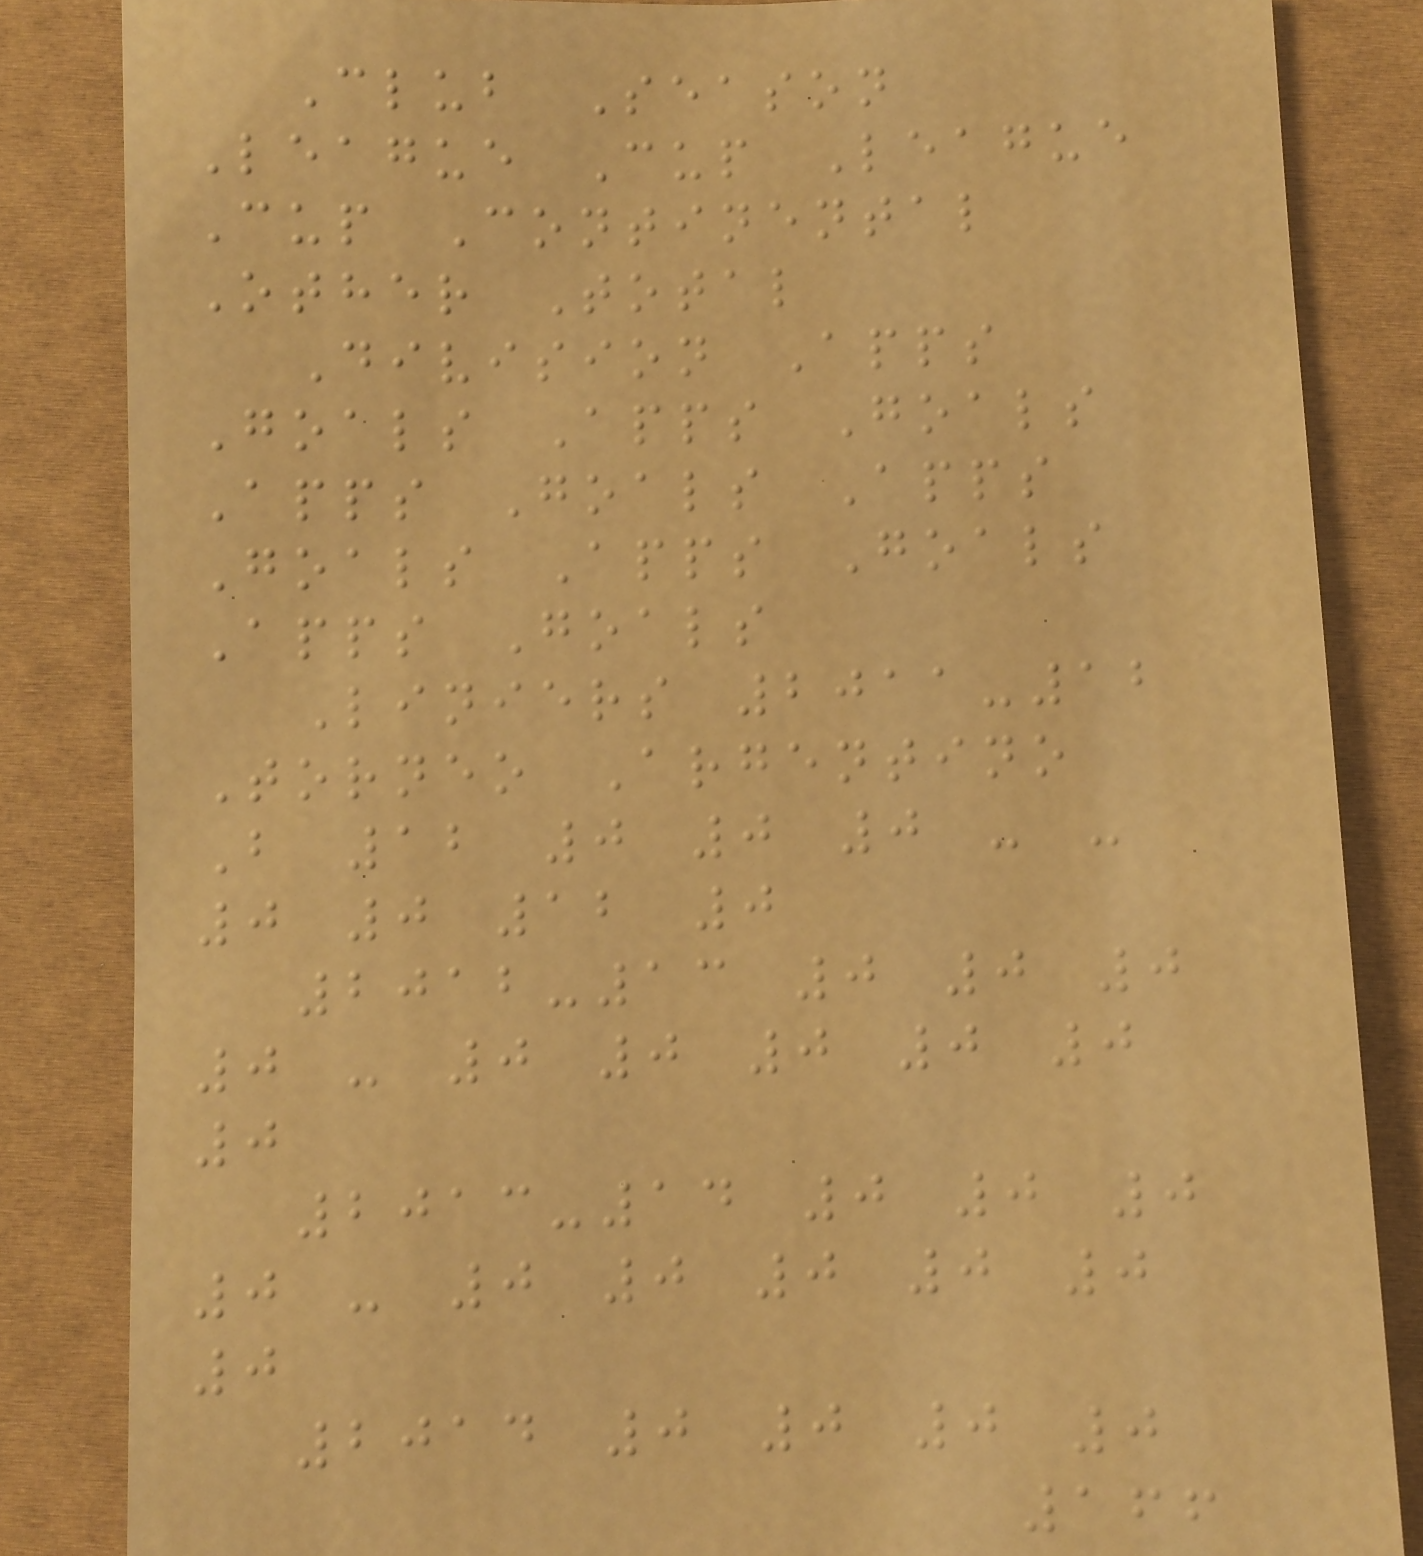Club Season
League Cup League
Cup Continental
Other Total
Division Apps
Goals Apps Goals
Apps Goals Apps
Goals Apps Goals
Apps Goals
Liniers 2011-12
Torneo Argentino
B 12 0 0 0 - -
0 0 12 0
2012-13 0 0 0
0 - 0 0 0 0 0
0
2013-14 0 0 0
0 - 0 0 0 0 0
0
2014 0 0 0 0
166
